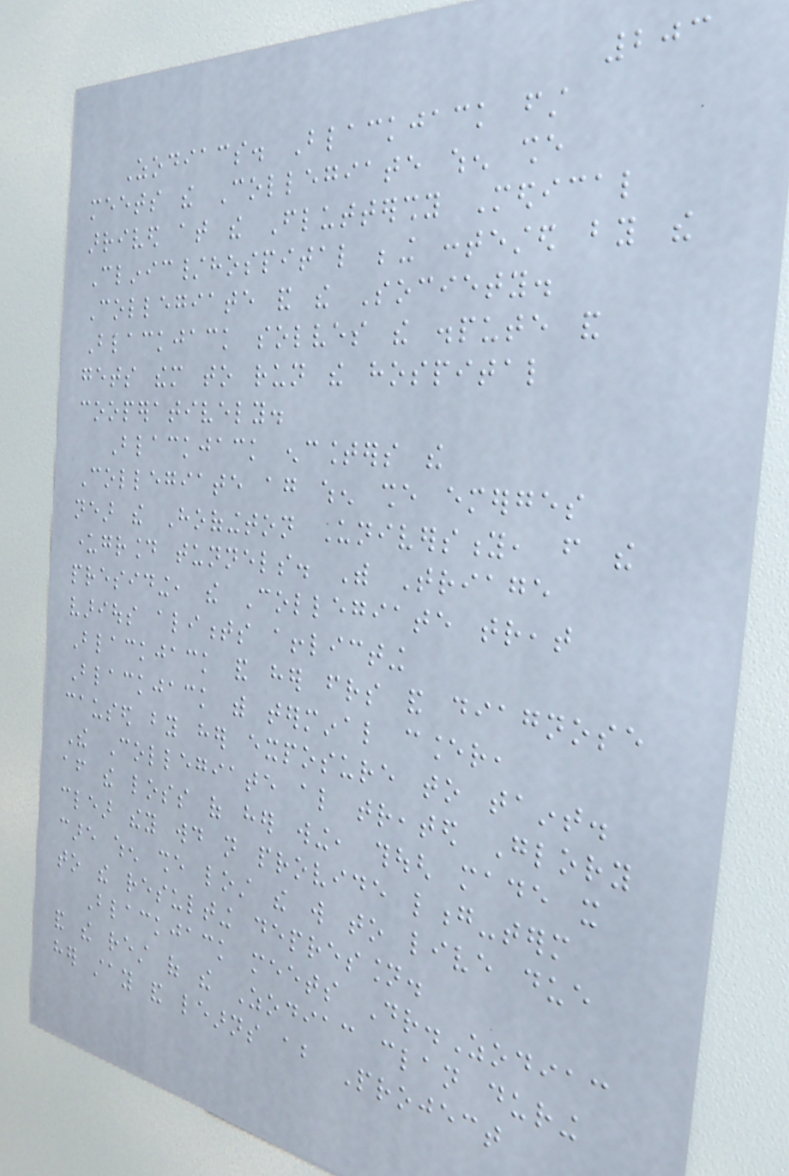203
Zodiacs. Blackjack first
meets the Collegiate when she
arrived at the Fluttershy Medical
Clinic/hospital being contested by the
Collegiate and the Society.
Blackjack solves the dispute and
gets them to run the hospital
cooperatively.
Blackjack encounters the
Collegiate again when she emerges
near the Hoofington University, from the
underground tunnels. With Triage
presiding, the Collegiate treat
various aliments afflicting
Blackjack and her friends and diagnose
Blackjack with terminal cancer,
caused by her exposure to taint.
The Collegiate also treated Glory
after the loss of her wing, though made it
clear they would not provide long-term
care when she lost the will to live due
to the resulting depression.
Blackjack meets Dr.Zodiac
and the rest of the Zodiac clan during
her stay and learns about Project
